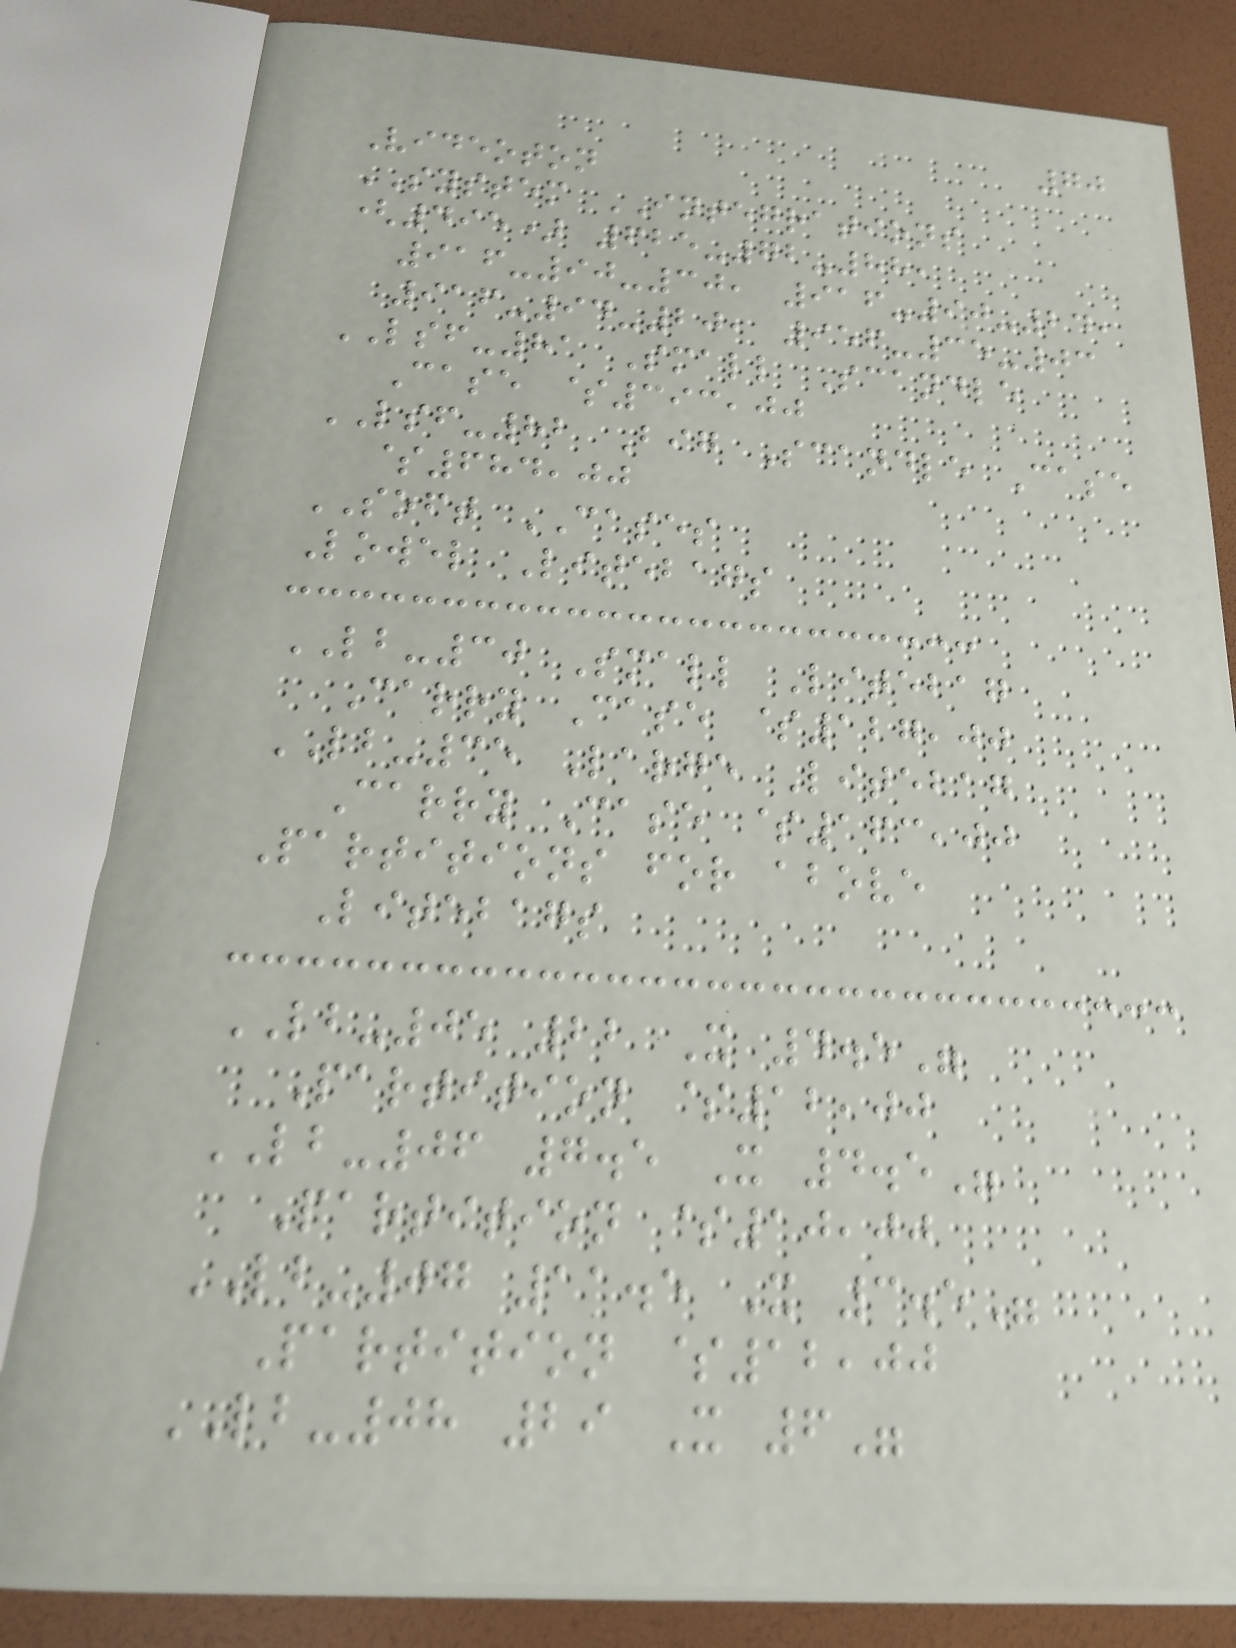70
Videoton
SYSTEM INTEGRATIONS
(495) 625-72-88,
916-90-30, 916-90-24,
916-94-20, 956-35-03
LSF-81 Small Scandle
Case $393,00
LSF-82 Big Scandle Case
$684,00
SOFT CASES
Lowel Litebags
LB-30 Small Litebag
Carry Case $127,00
LB-35 Large Litebag
Carry Case $163,00
Partitions for above
Litebags
LB-05 22 X 4.5"
Partition $12,00
LB-06 7.5 X 4.5"
Partition $10,00
LB-07 11.5 X 3.5"
Partition $12,00
LB-08 29 X 6"
